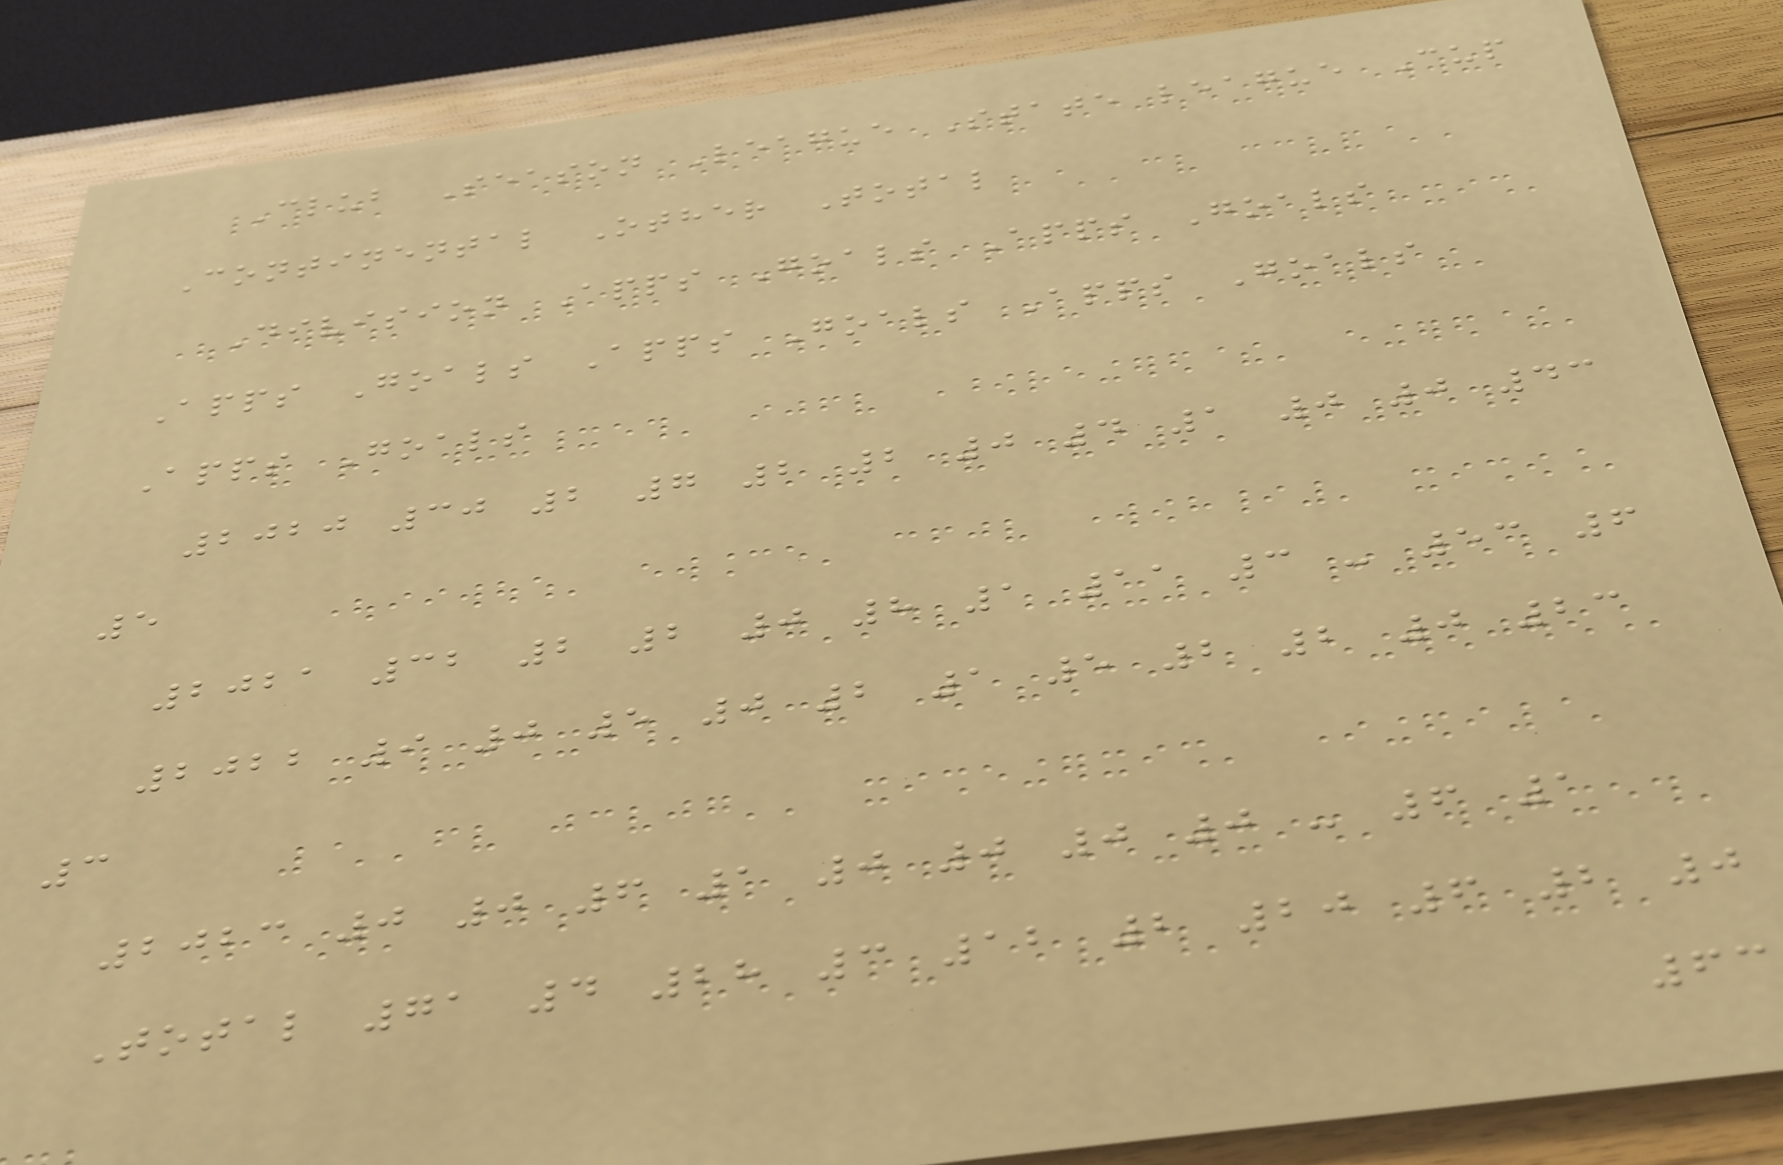Club Season League State league Cup
Continental Other Total
Division Apps Goals Apps Goals
Apps Goals Apps Goals Apps Goals
Apps Goals
2020 30 2 7 2 2 0 4 1 0 0 43
5
2021 32 2 2 0 8 1 11 3 - 53 6
2022 9 0 5 0 2 1 5 2 2 0 23
3
2023 0 0 6 1 0 0 0 0 - 6 1
Total 71 4 28 3 12 2 20 6 2 0
63
